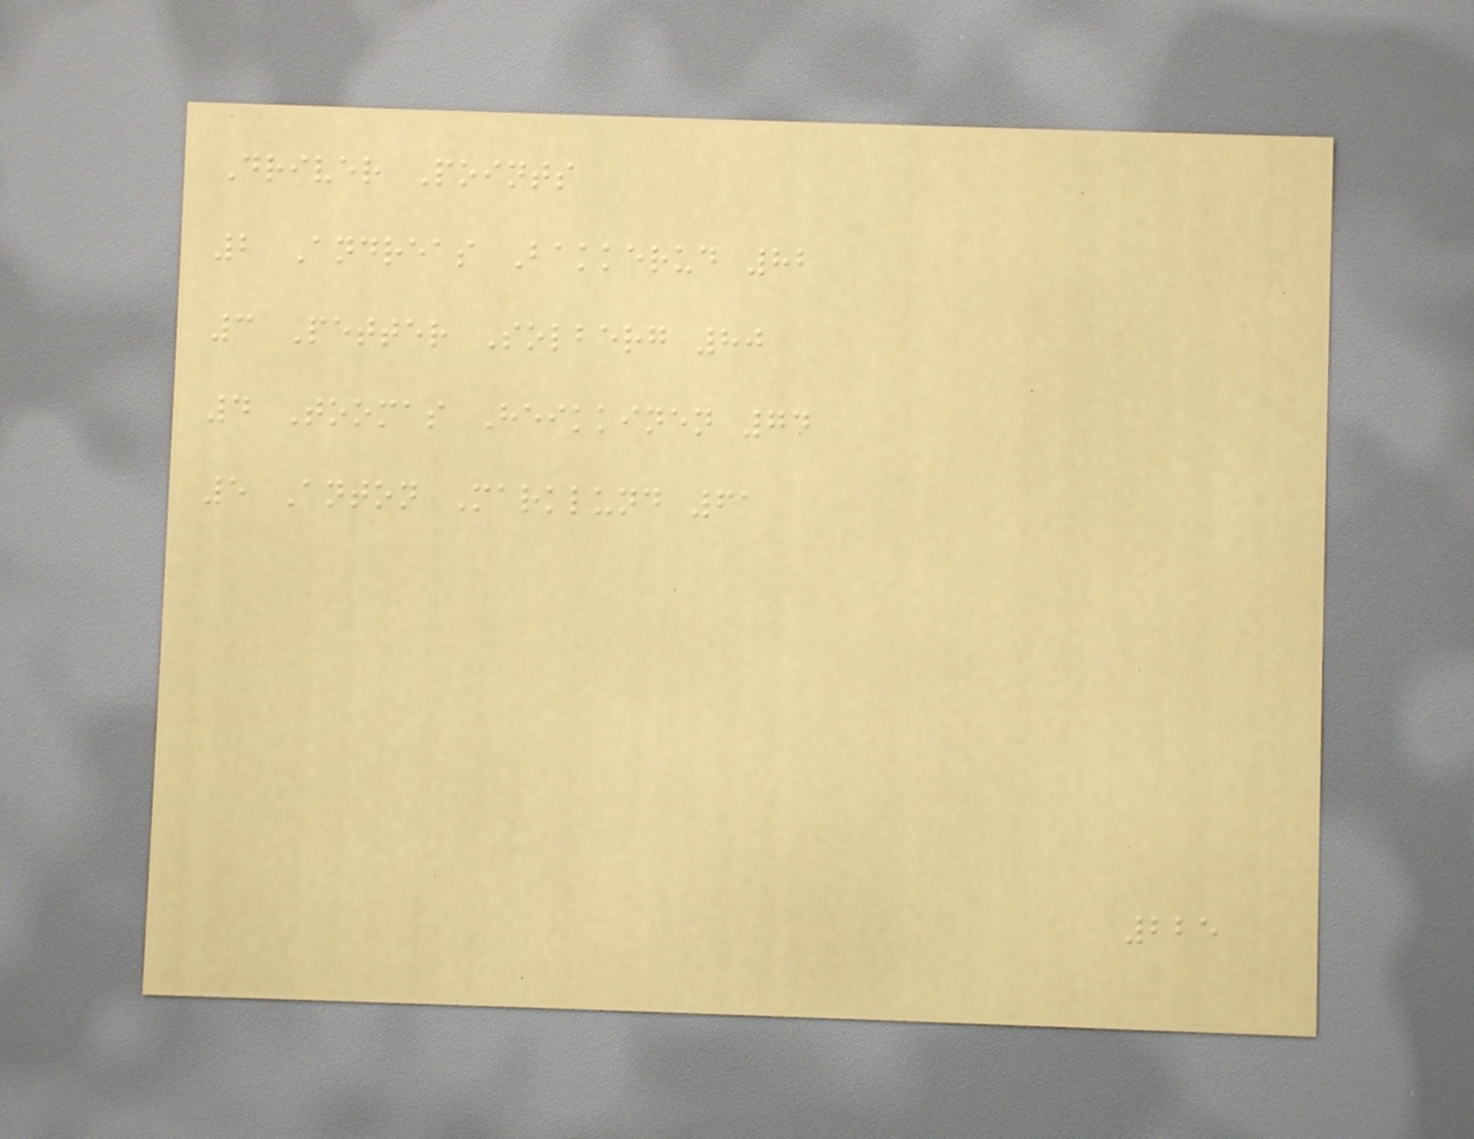Driver Points
2 Andreas Bakkerud 82
3 Petter Solberg 80
4 Toomas Heikkinen 74
5 Anton Marklund 61
225
